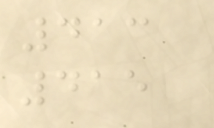413
415
